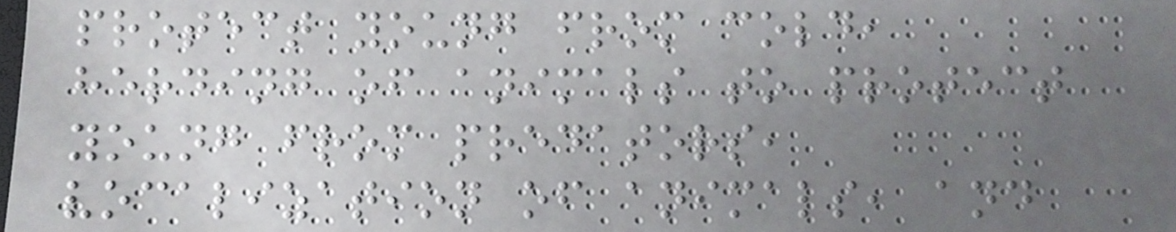protect young from cold,
herding of animals to protect
young from predators,
vocalization of animals, and
